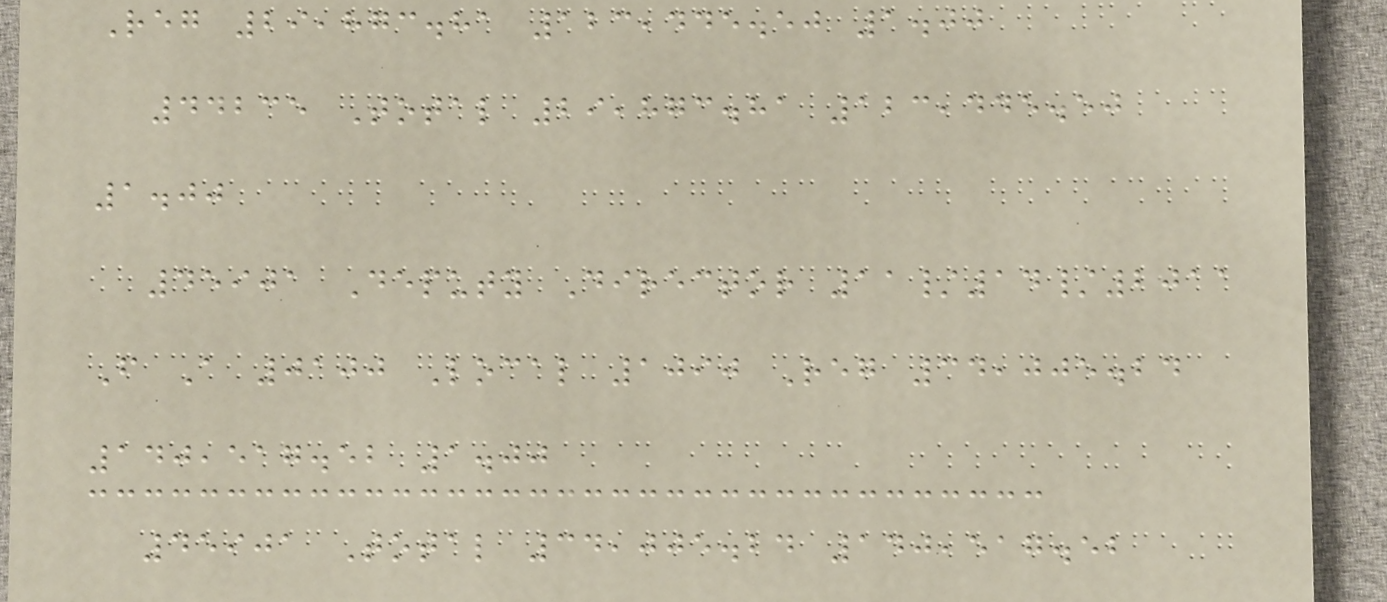Reg 29,873.81 123,445.50 1.00
44235 Total 29,873.81 123,445.50
1.00
45901 Deputy Director 11/14/2011
F A 0100 Local 1090 Reg 34,005.24
140,517.52 1.00
45901 Total 34,005.24 140,517.52
